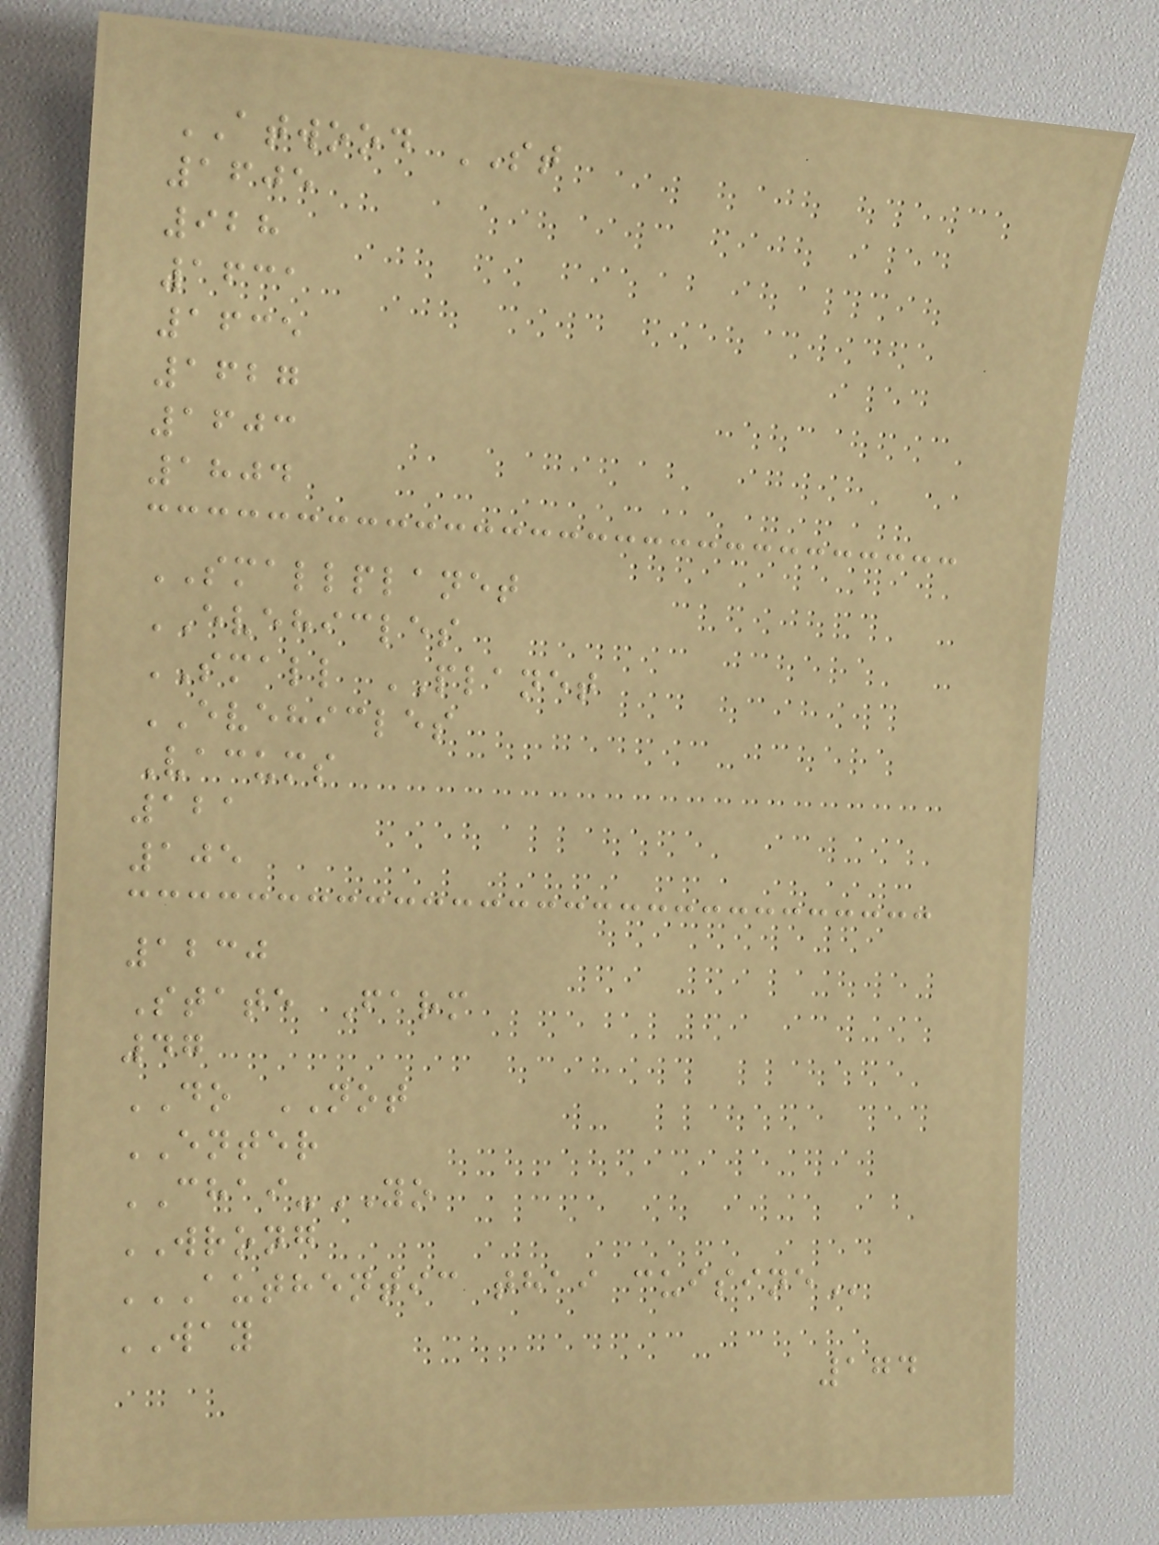ATWOOD ST
1605
928
1631
1635
1627
1603
1804
SMALLPLANET
EVEHICLES
SMALL PLANET
EVEHICLES
Vacums
121
105
1230
State Farm
47
DO NOT
ENTER
CHAI-YO
WRONG
AUTHENTIC THAI CUISINE
WAY
174
